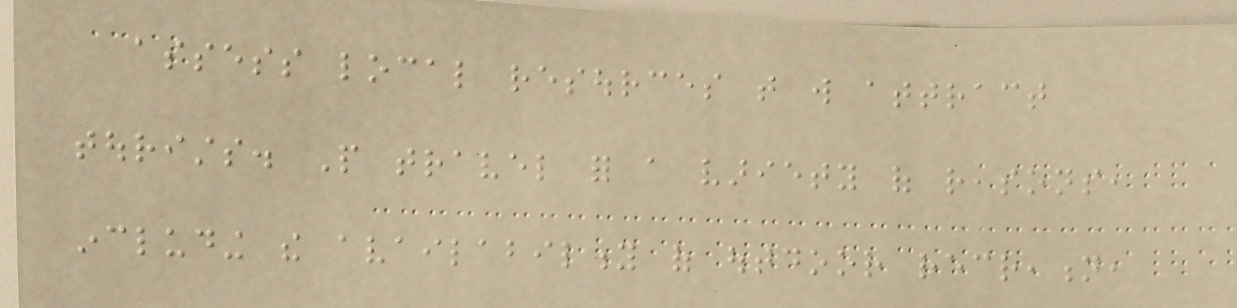assess local resources that will attract
tourists. People travel for a variety of reasons,
including the availability of outdoor recreation,
